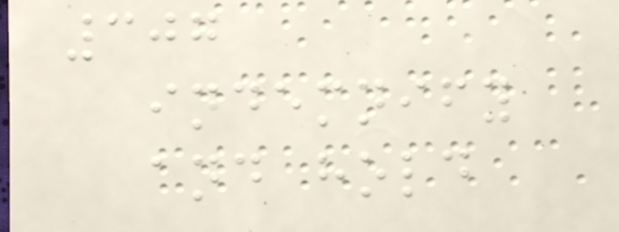307
indemnify
and hold
